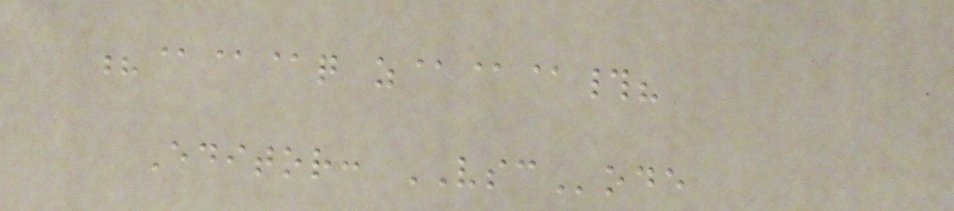?@@@q z@@@#?
Editor: VSCode
